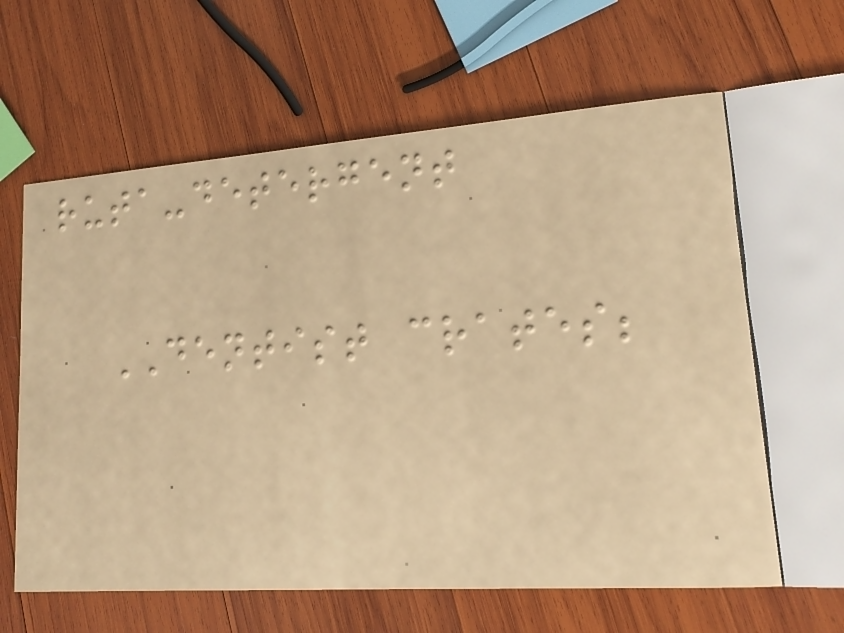ruta-detergent
DENTIST crates;
